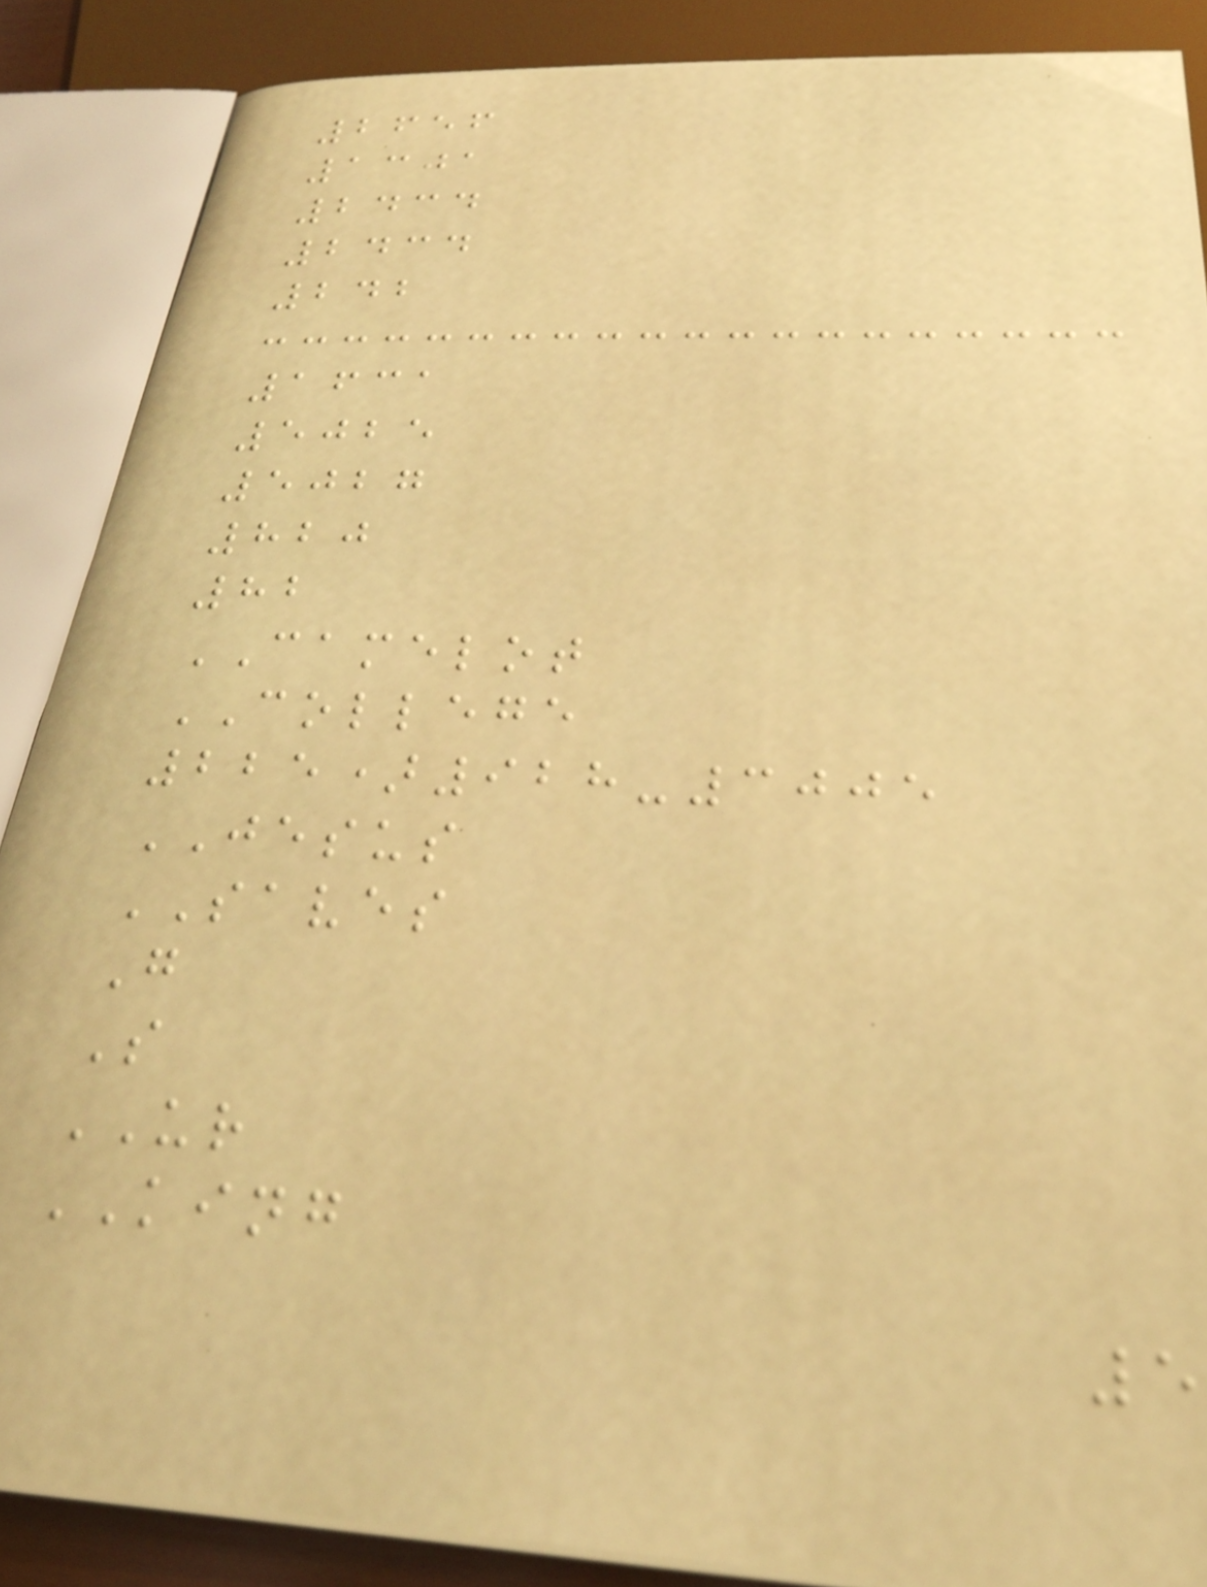2656
1301
2434
2434
242
1631
5025
5027
820
82
CAMELOT
COLLEGE
225)928-3005
JESUS
SAVES
G
S
UR
KING
5
